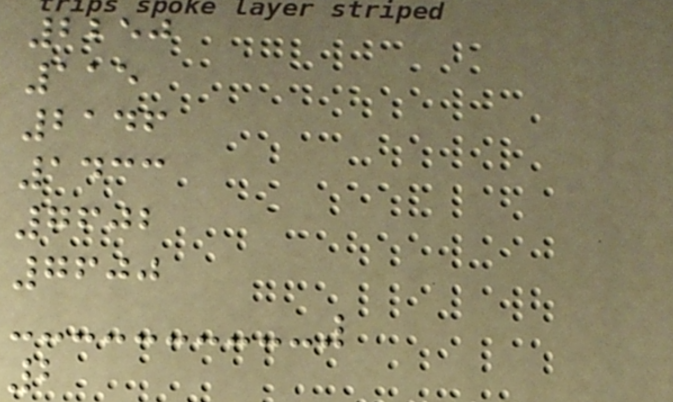2250
115
2146
1433
7602
7600
2
